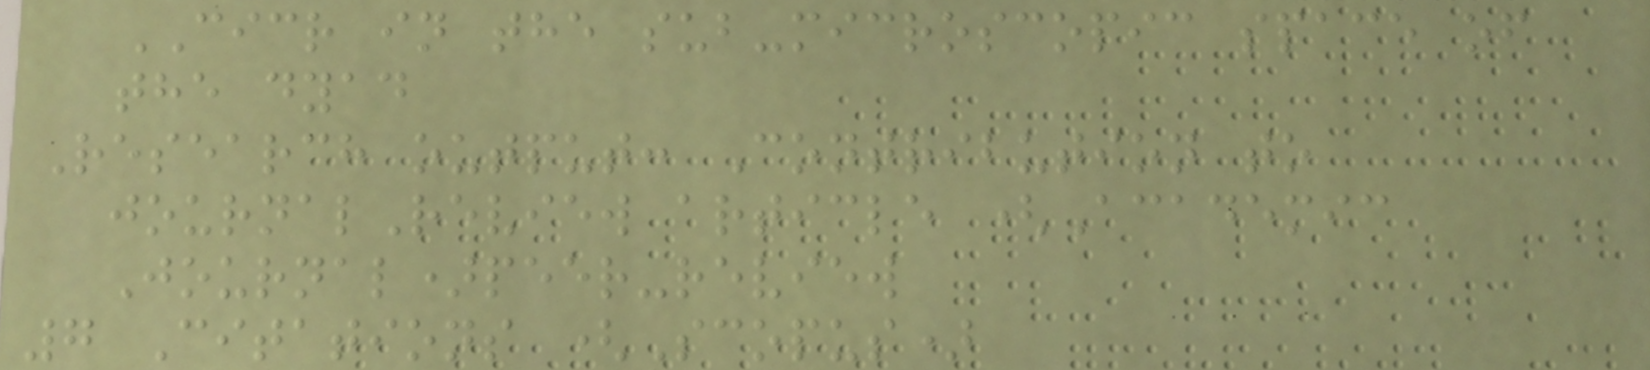CICR in the sub-microscopic space of
the dyad
Research output: Contribution to
journalReview article (Academic
Journal)peer-review
7 Citations (Scopus)
